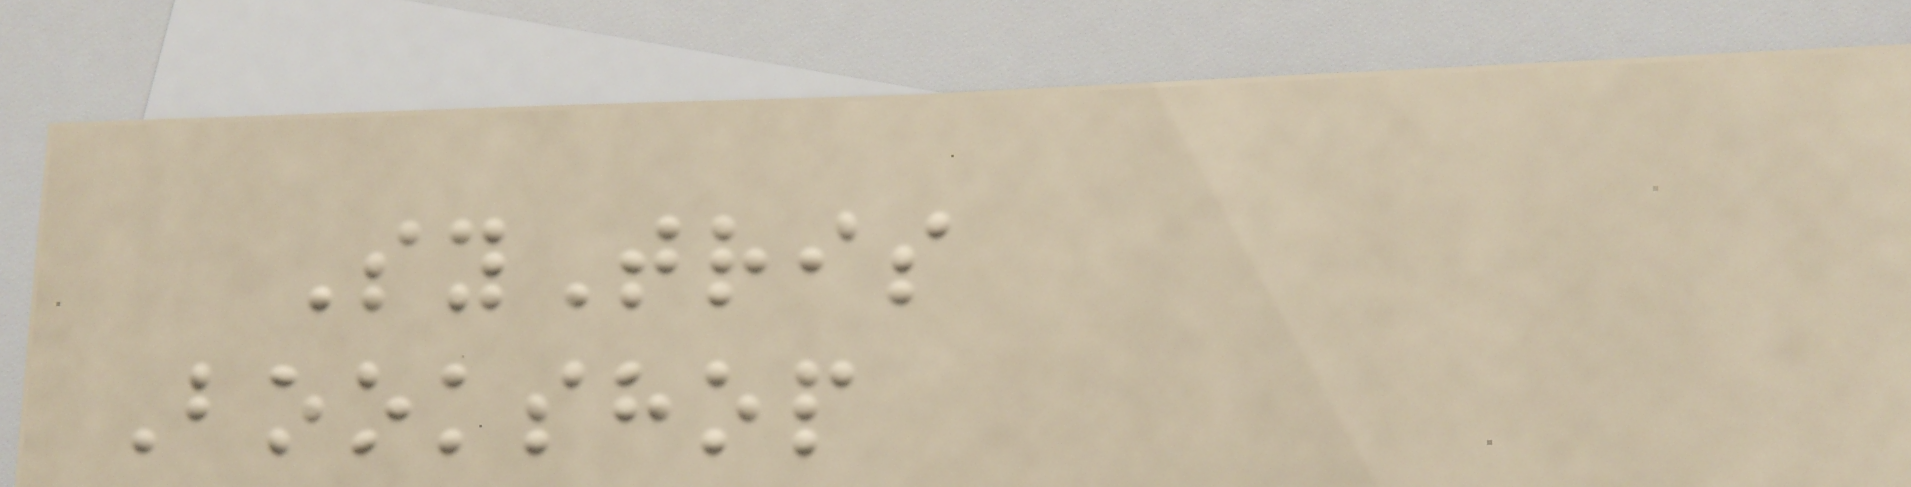SyTris
Bookshop
